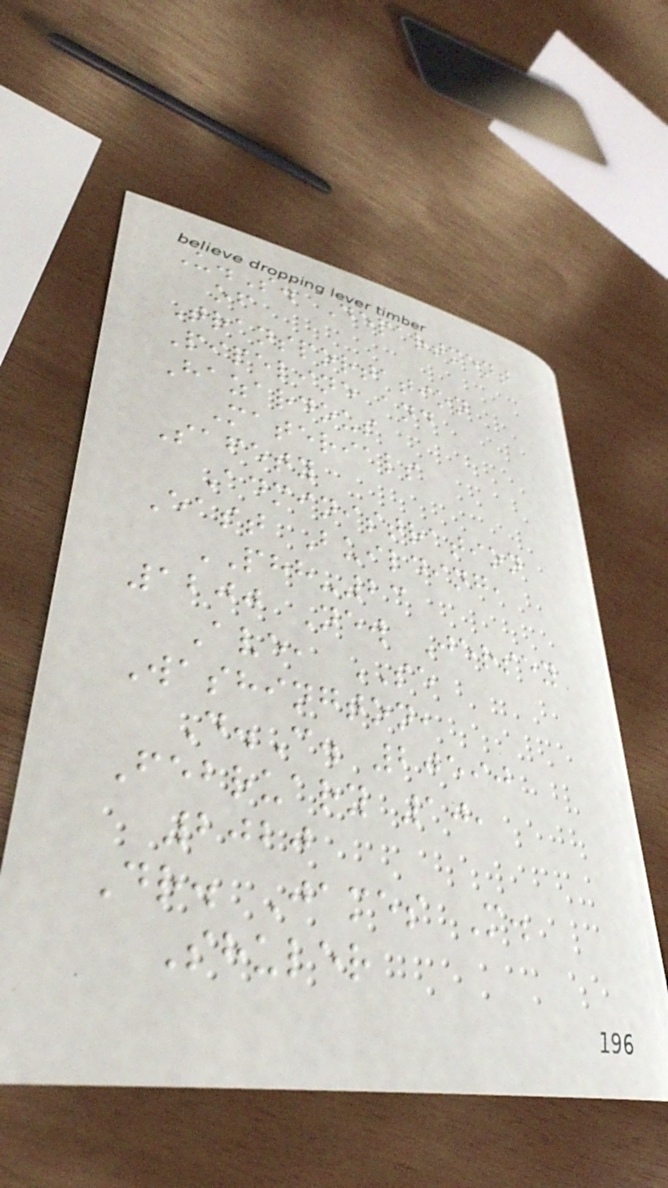U.S. Department
of
Transportation
Pipeline and
Hazardous
Materials
Safety
Administration
East Building,
PHH-23
1200 New Jersey
Ave, SE
Washington,
D.C. 20590
February 10,
2020
Dr. James M.
Shuler
